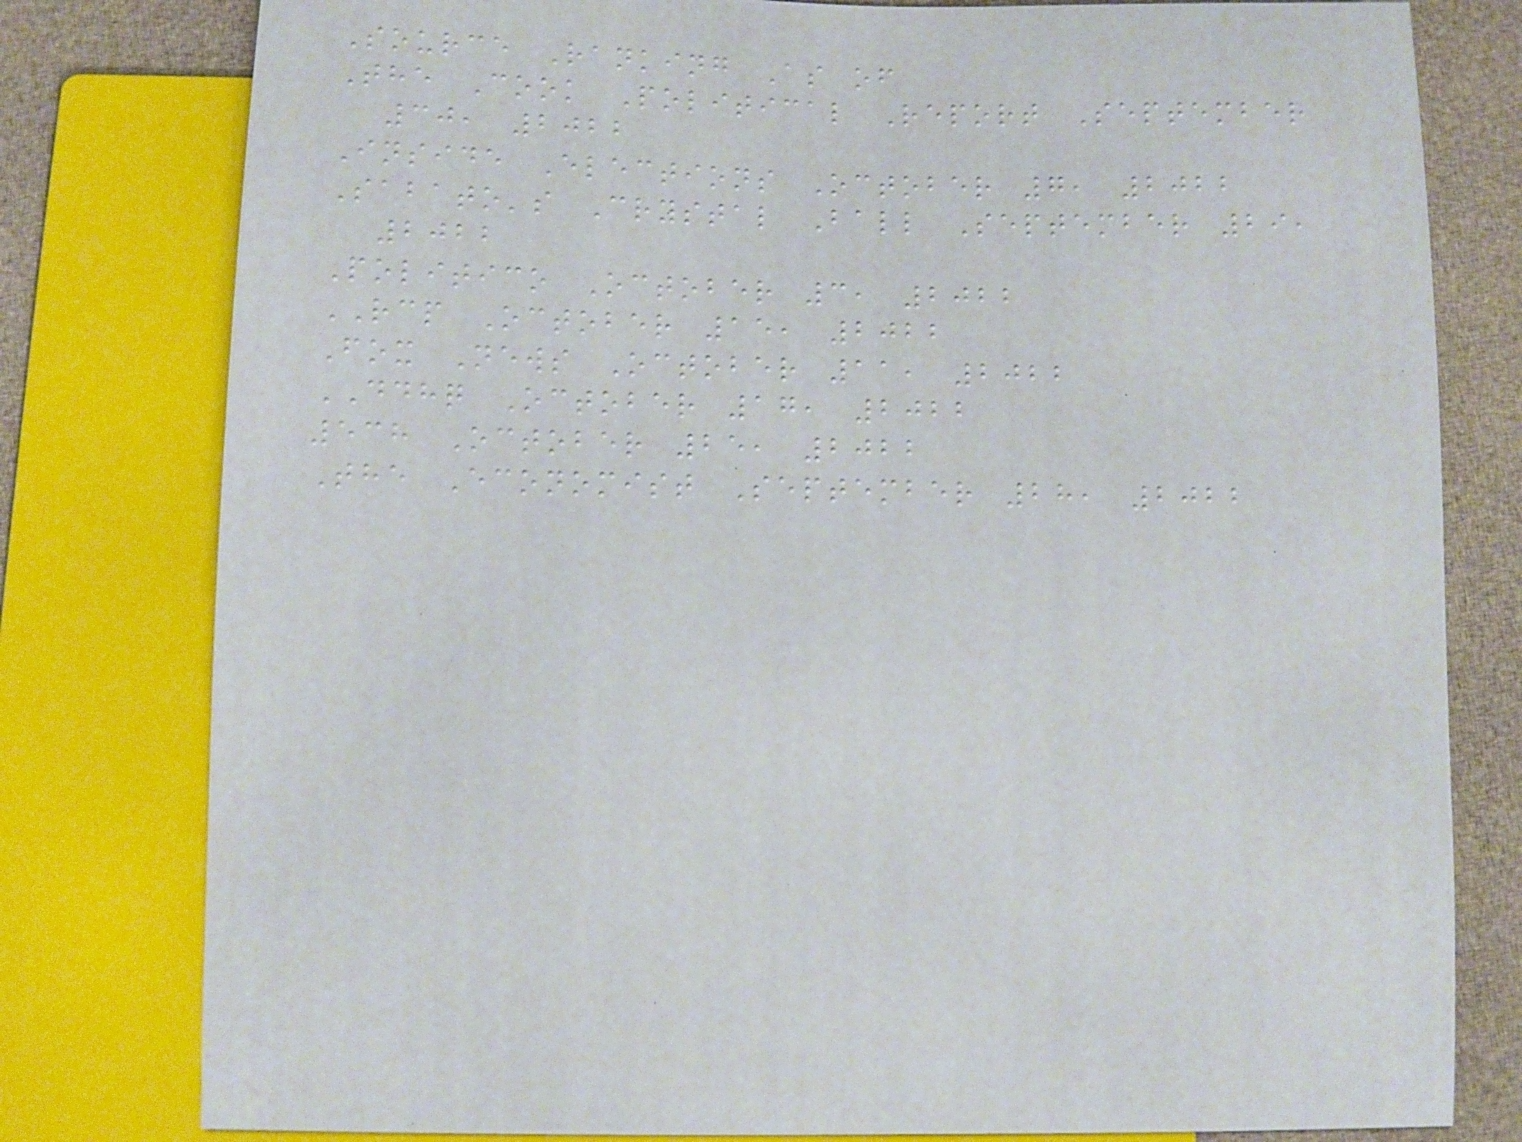Source Ranking As of
The Cook Political Report September
30, 2022
Inside Elections October 7, 2022
Sabato's Crystal Ball September 29,
2022
Politico October 3, 2022
RCP October 15, 2022
Fox News October 11, 2022
DDHQ October 17, 2022
538 October 25, 2022
The Economist September 28, 2022
